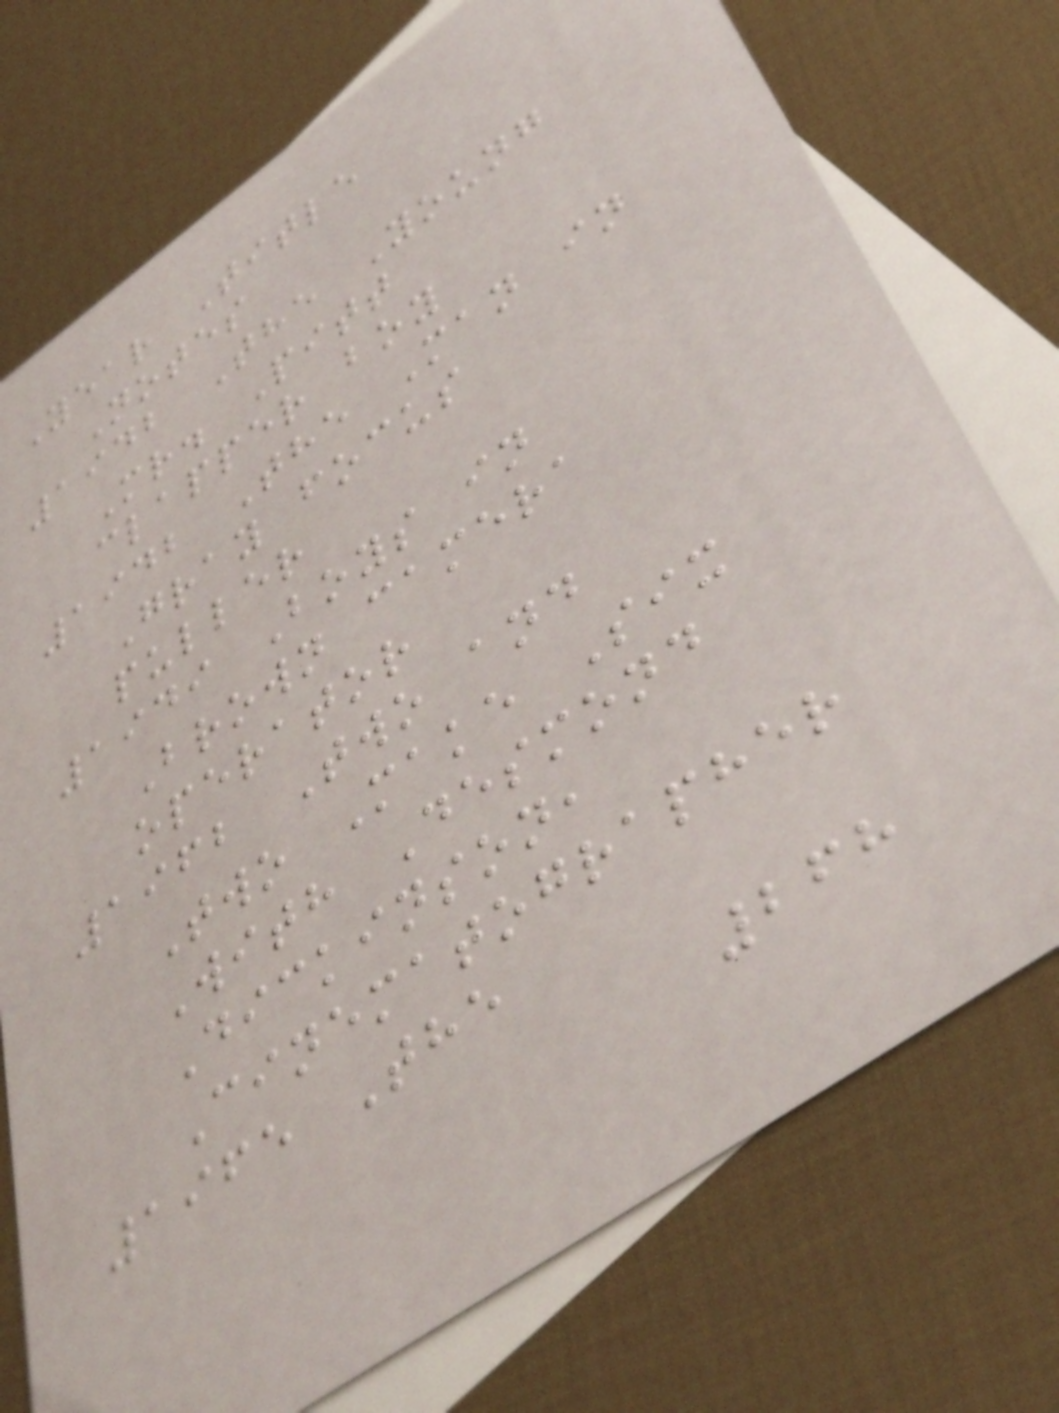Year Title
Notes
1942 The Young
Mr. Pitt
clapper boy
1942 The Man in
Gray focus
puller
1949 Boys in
Brown camera
operator
1962 Two and
Two Make Six
With Desmond
Dickinson,
Cinematographer
1965 The
268
